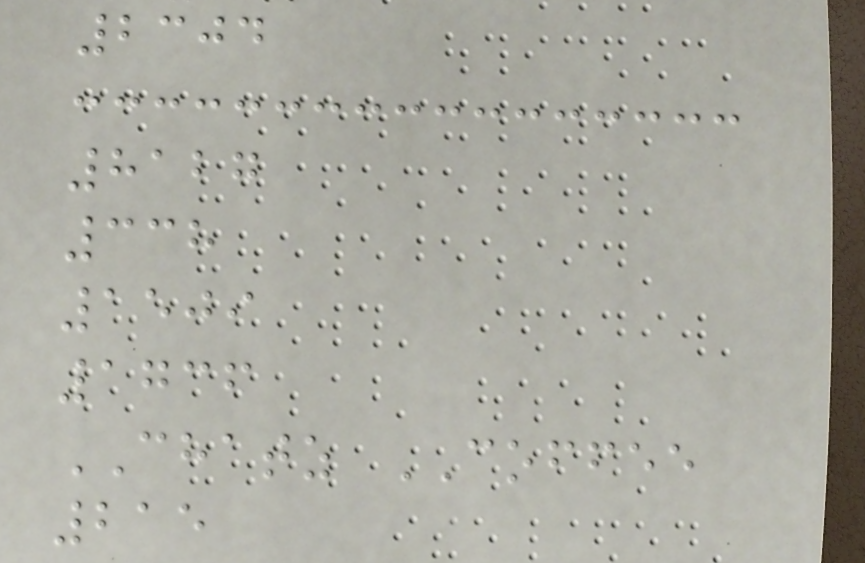2304
8127
338
1509
1736
CHATZ COFFEE
215
